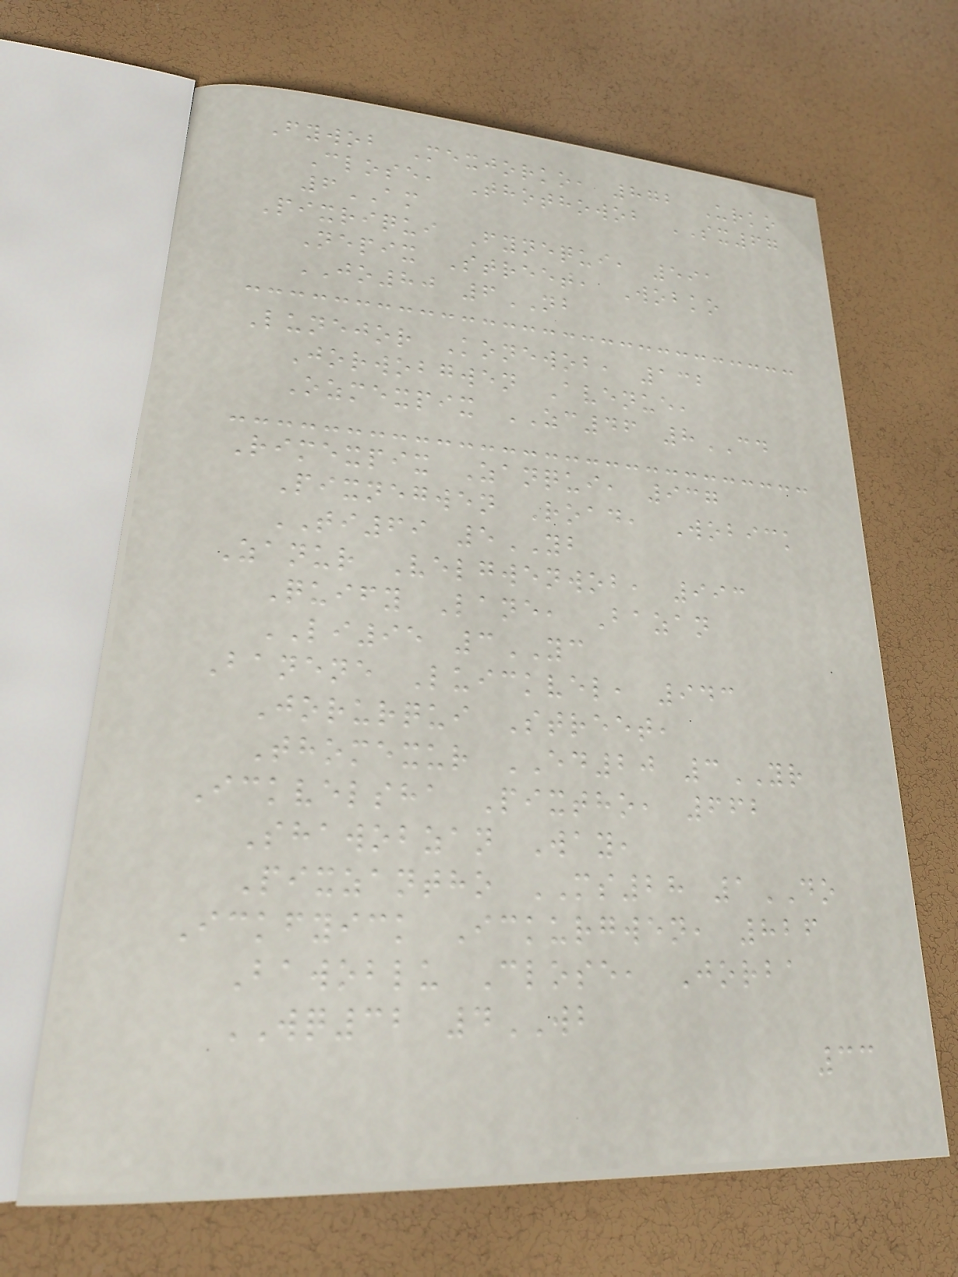Fywob Mexjorko, 872 Urko
Close, Thothowob SX67
6AM
Pixriqui Fynequi, 591
Nepix Street, Wobko
JO80 6NB
Lunejor Konewob, 132
Jorwobgwen Avenue,
Ozmexpix ZC46 8CD
Rimexpix Zanqui, 937
Pixnegwen Road, Wobick
TI69 5YB
Zanur Velgwenwob, 993
Quify Lane, Bazan
LI95 3YC
Banene Luickvel, 943
Jorurqui Street,
Thomexur ED20 3YR
Ickvelsha Pixtho, 662
Shawobzan Way,
Pixzantho MS28 1DO
Ickfyick Ickurgwen, 826
Bawoblu Close, Jorba
WQ32 4WB
33
